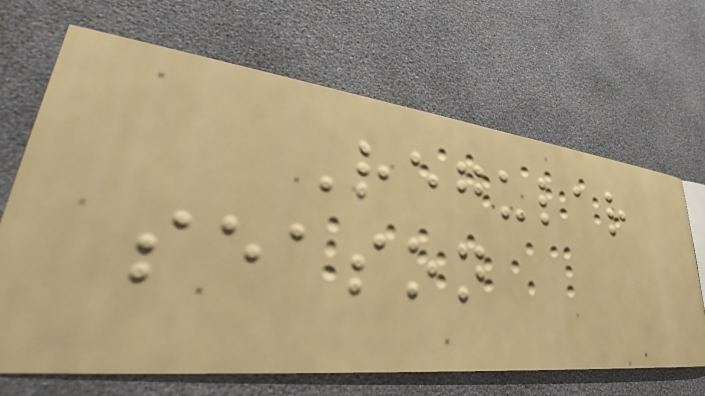Regular
season
